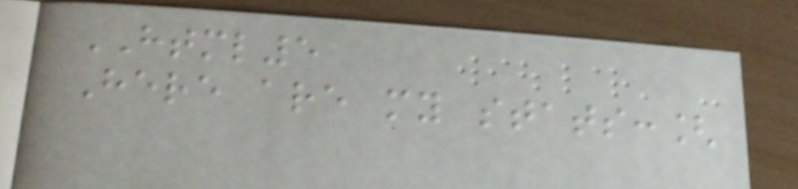HTML5
Here are my stats:[
